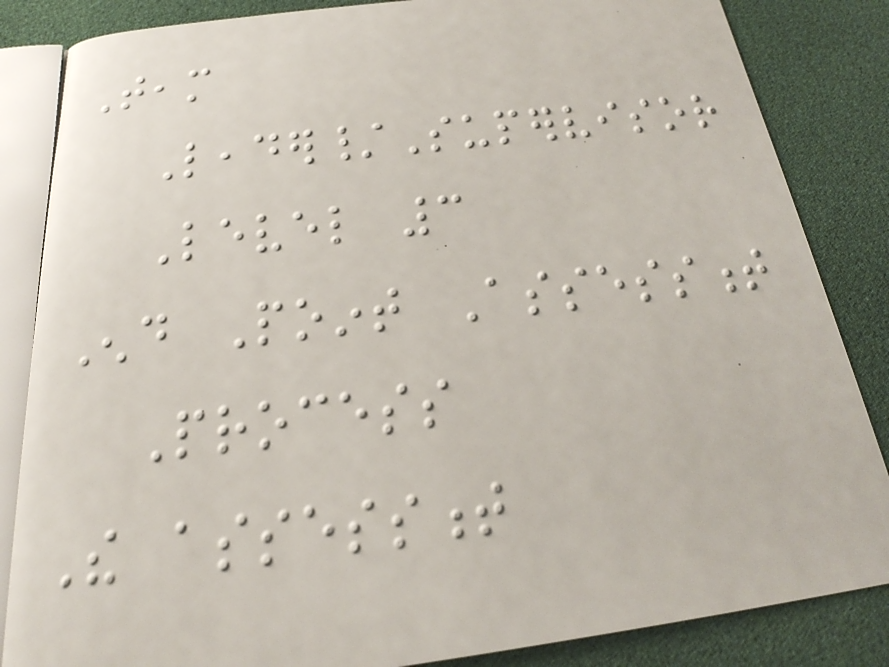Team
Leader/Supervisor
Level 3
End Point Assessment
Process
The assessment
